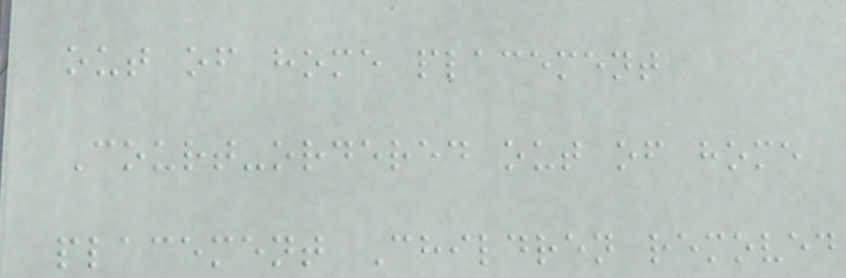out of home placement
Court-ordered out of home
placement Children removed
